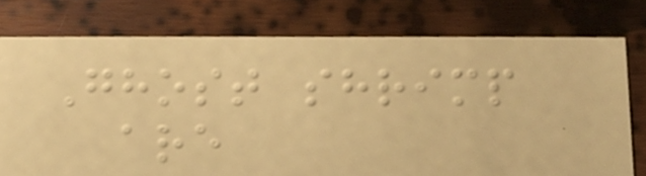Ghost shrimp
are
